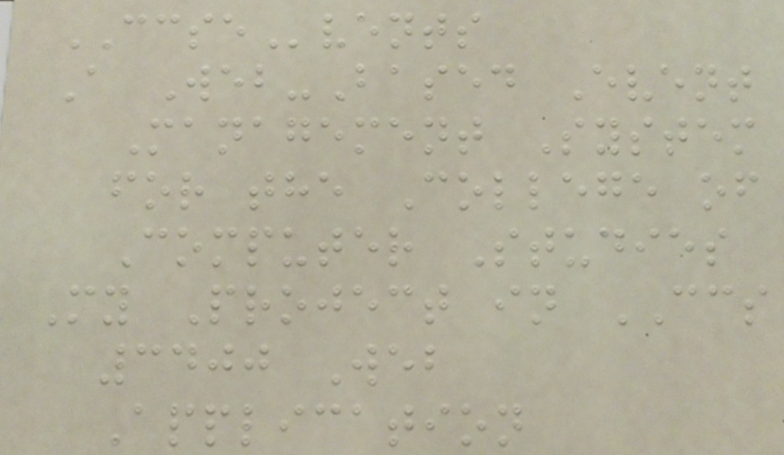CCSEvents
A Web-Based Event
Management System
for the College of
Computer Studies
My Project in CCS
3400 Web
Application
